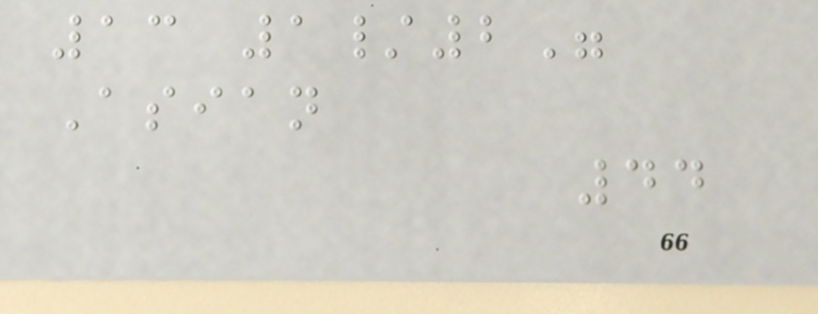13 1/2"
Asian
44
